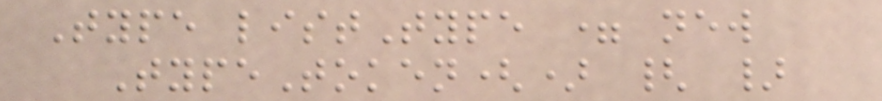Type listType = new
TypeToken() { }
